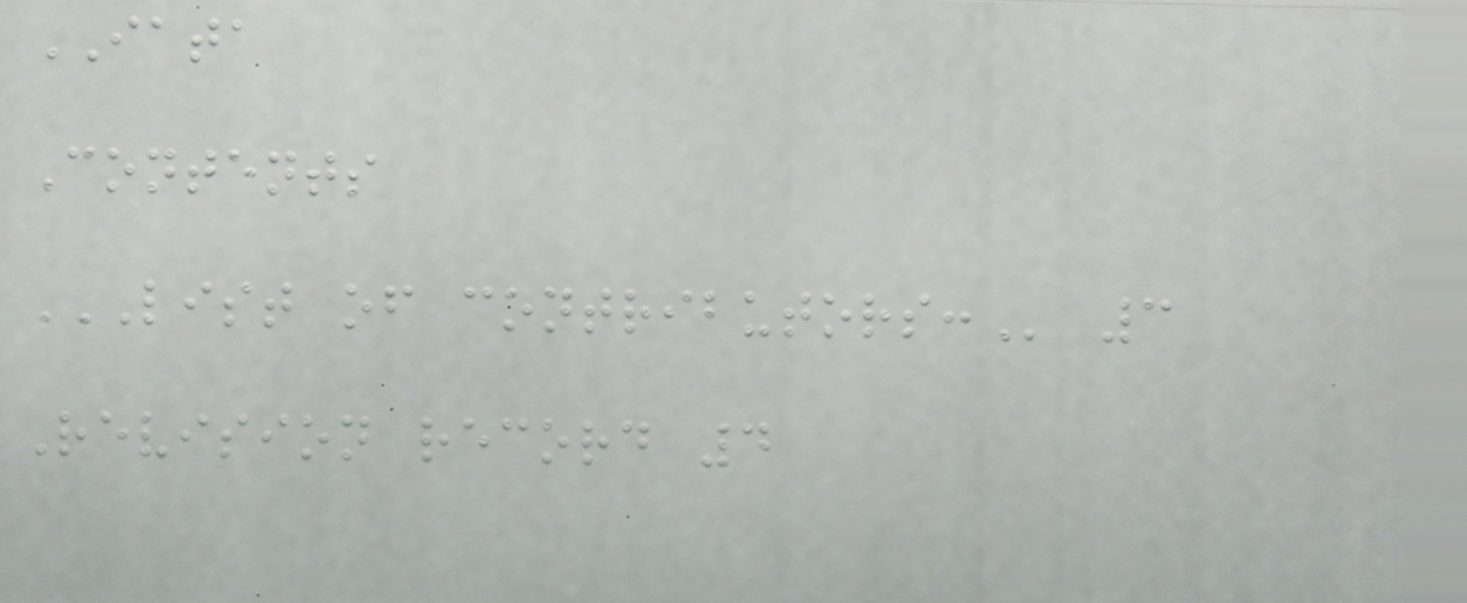IATA
Contents
LIST OF CONTRIBUTORS: 3
Revision record 4
